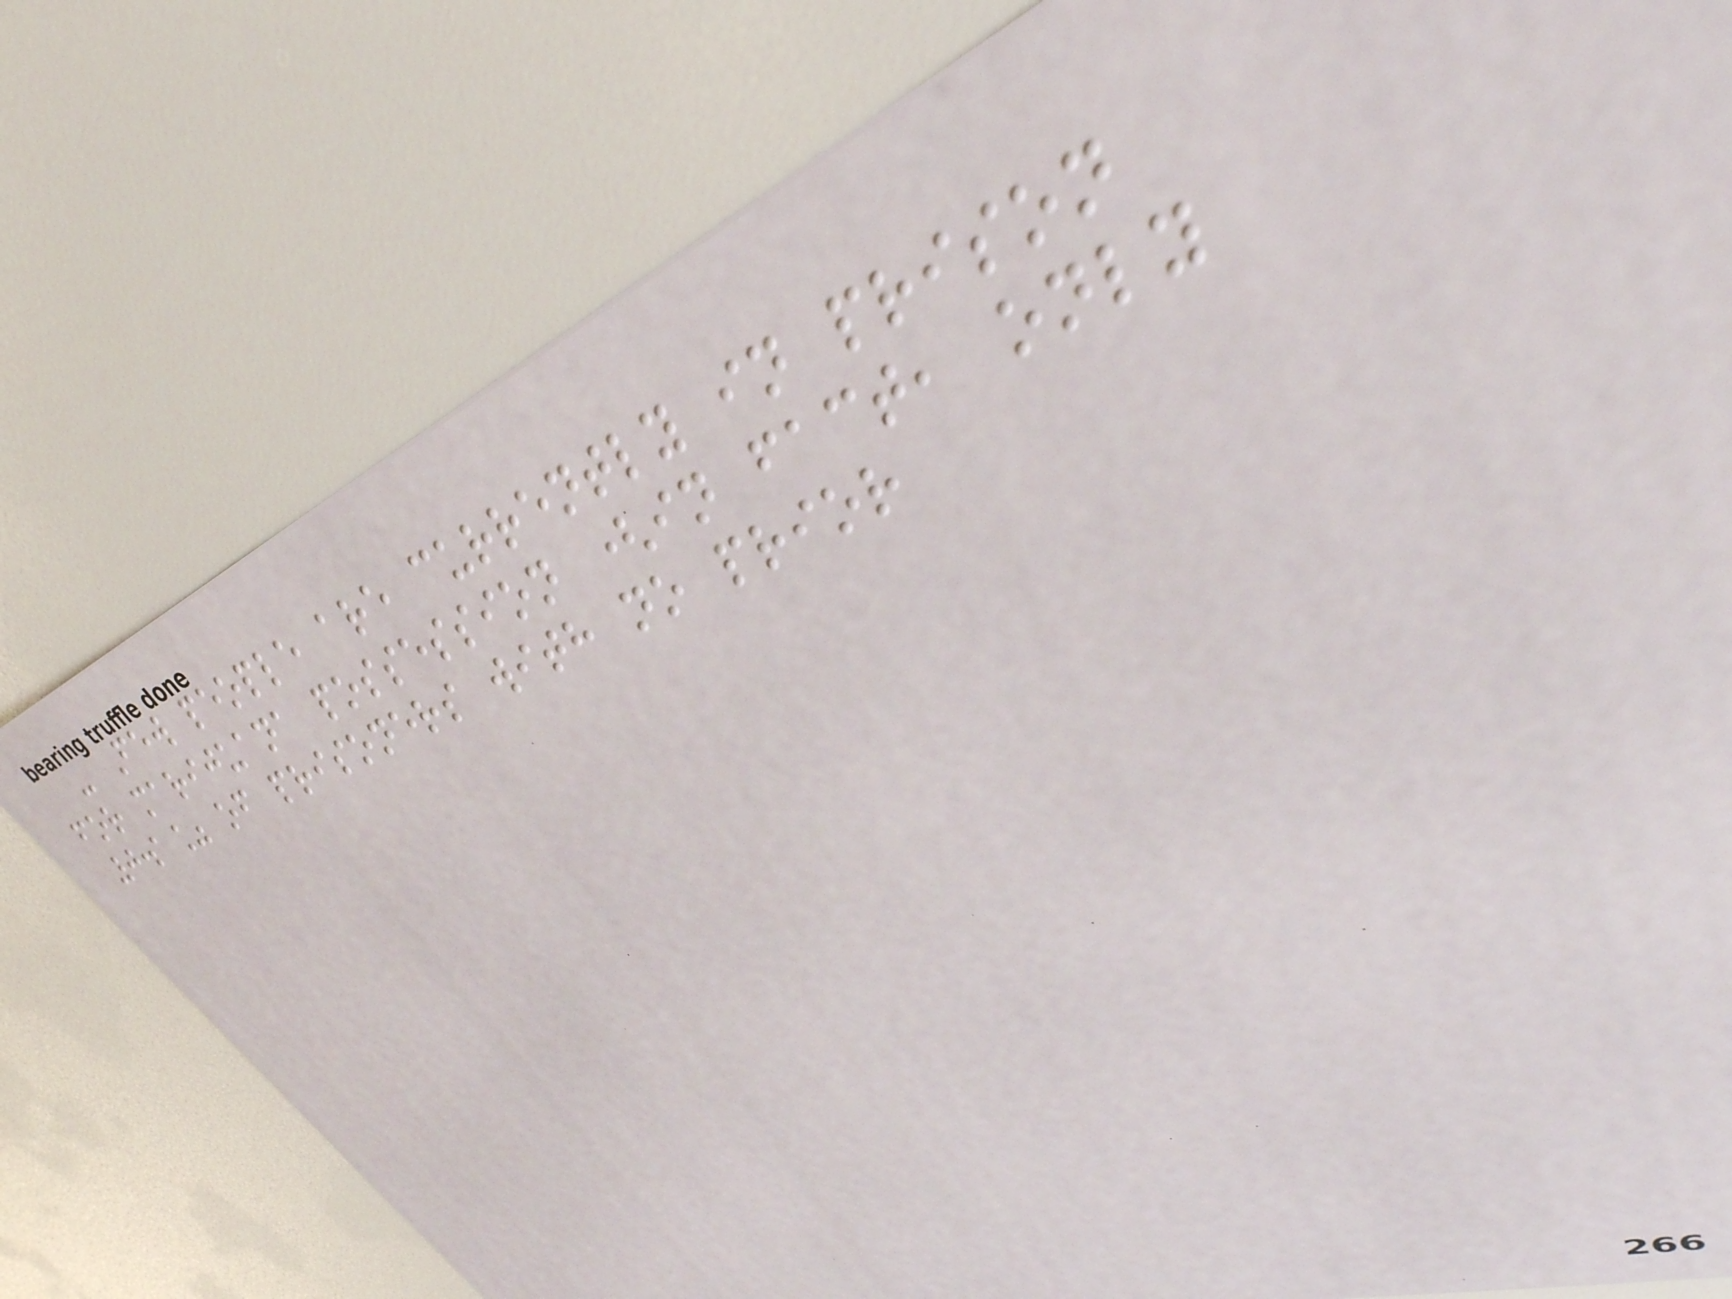- Few people are currently in prison
for marijuana possession (in fact, only
0.1% of prisoners with no prior
